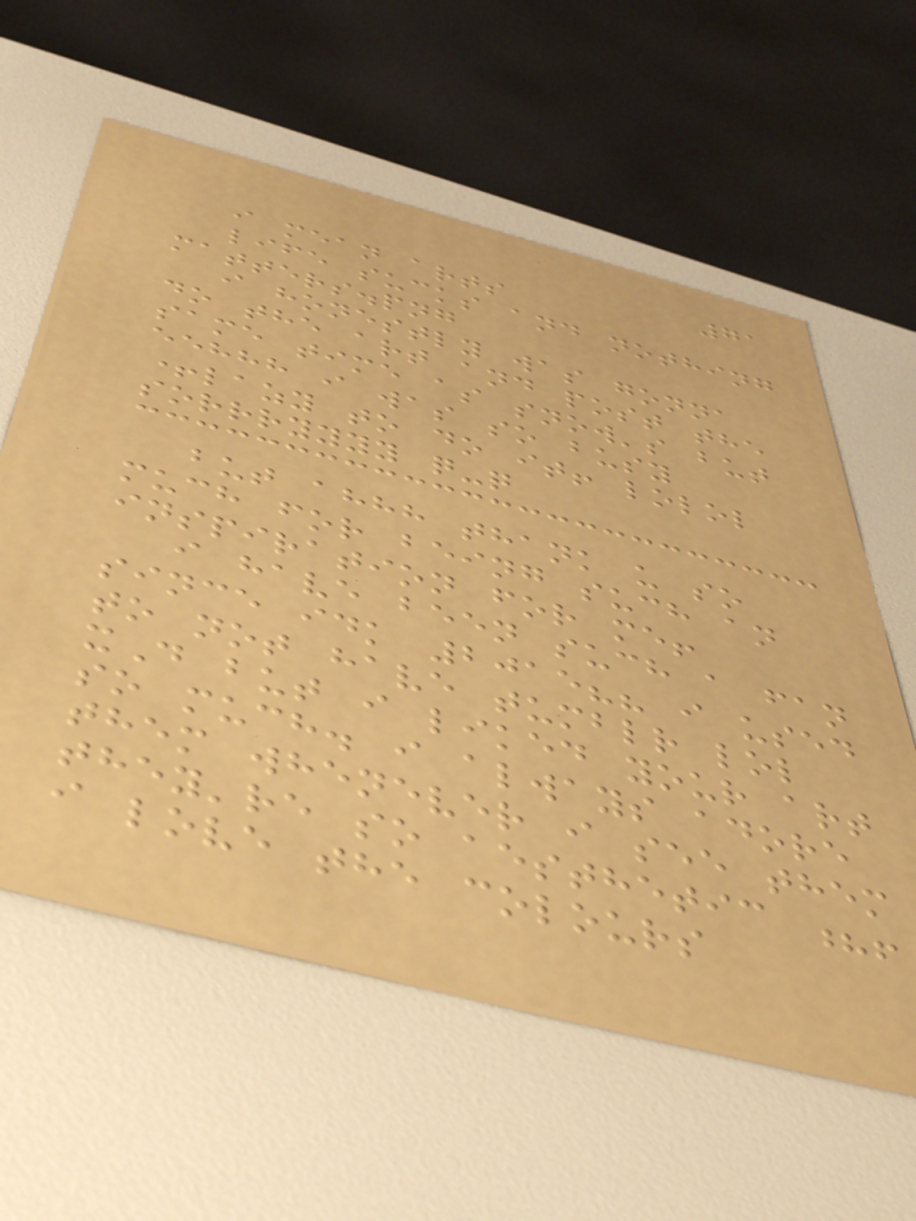71
i mean arts
life sucks and nothing
matters.png
i honestly was gonna
do the art and post the
same time as snow's but
eehhh i was so busy
+lazy to do it! lolol
sorrryyyy q-q
but ahhh thank u so
much for being such an
inspiration for me!
i have been such a fan
since idk 2015?? i used
to not have tumblr lol
xD but i liked your art
so much. i always adore
them whenever i see them
they're so aesthetic ?!
i love the colours
